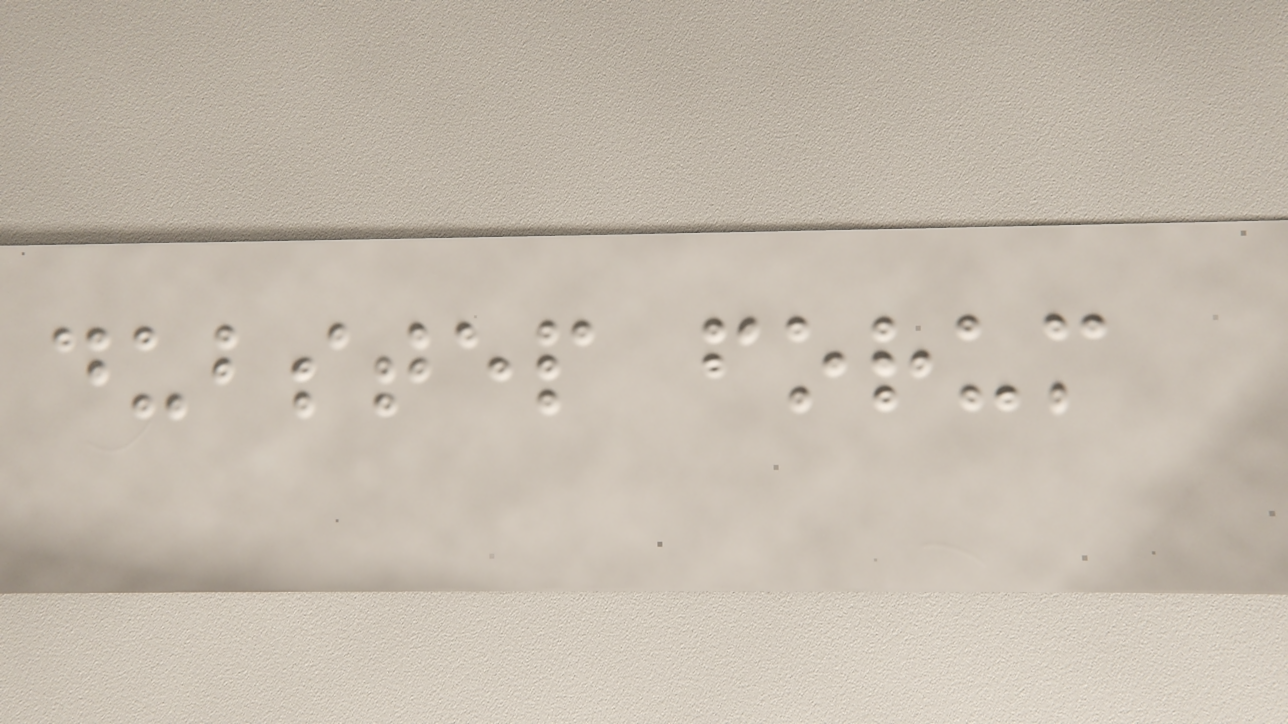dubstep forum
